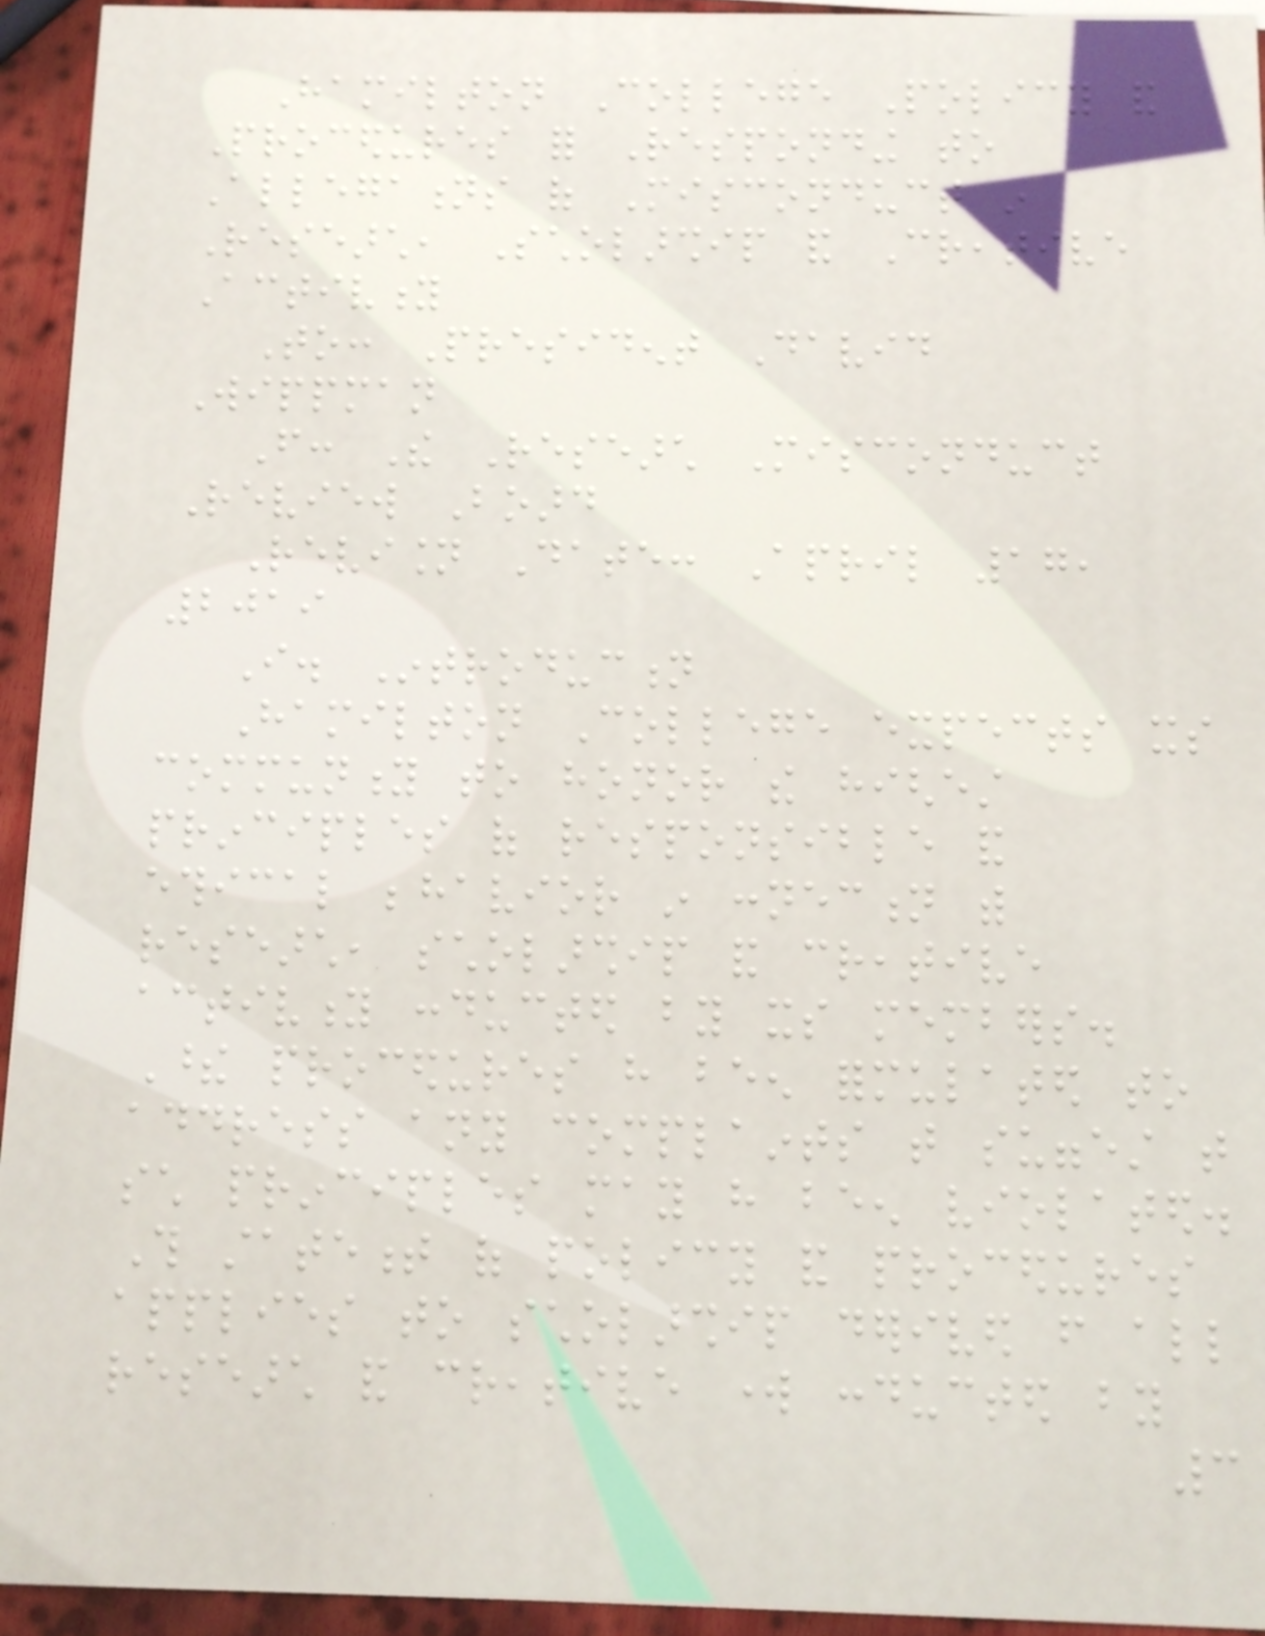Hamilton College Policy and
Procedures for Responding to
Allegations of Misconduct in
Research, Scholarship and Creative
Activity
To: President David
Wippman
From: The Research Misconduct
Review Board
Revision Date: April 17,
2019
I. Introduction
Hamilton College expects its
community to honor the highest
principles of responsible and
ethical behavior in connection with
research, scholarship and creative
activity conducted by its members.
These procedures have been formulated to
address any complaints that suggest that
such principles may have been violated.
This statement of policy and procedures
applies to scholarship derived from all
research and creative work conducted by
3
